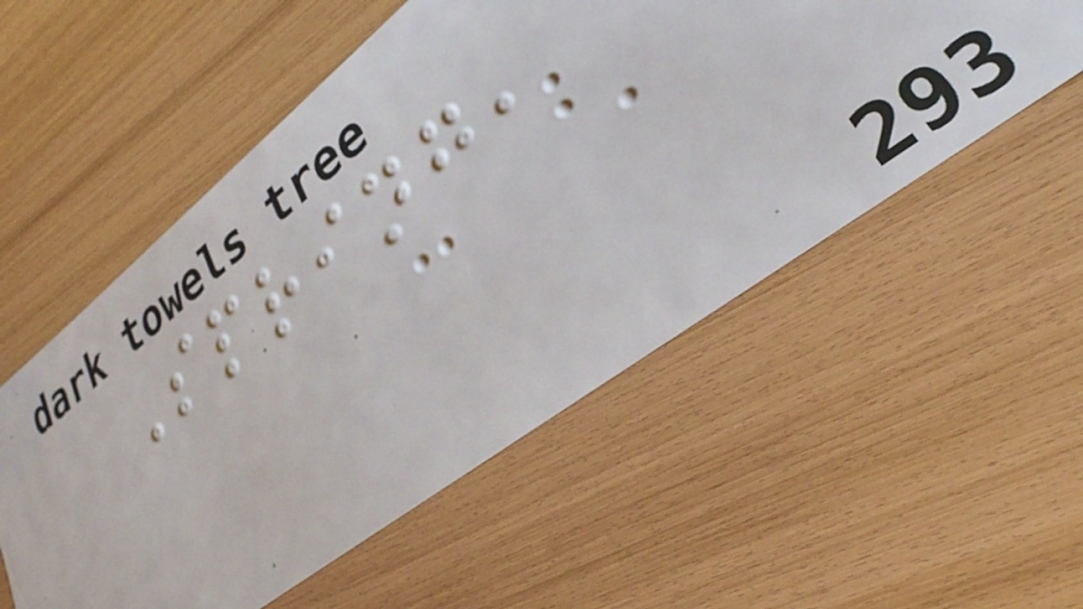Spring,
